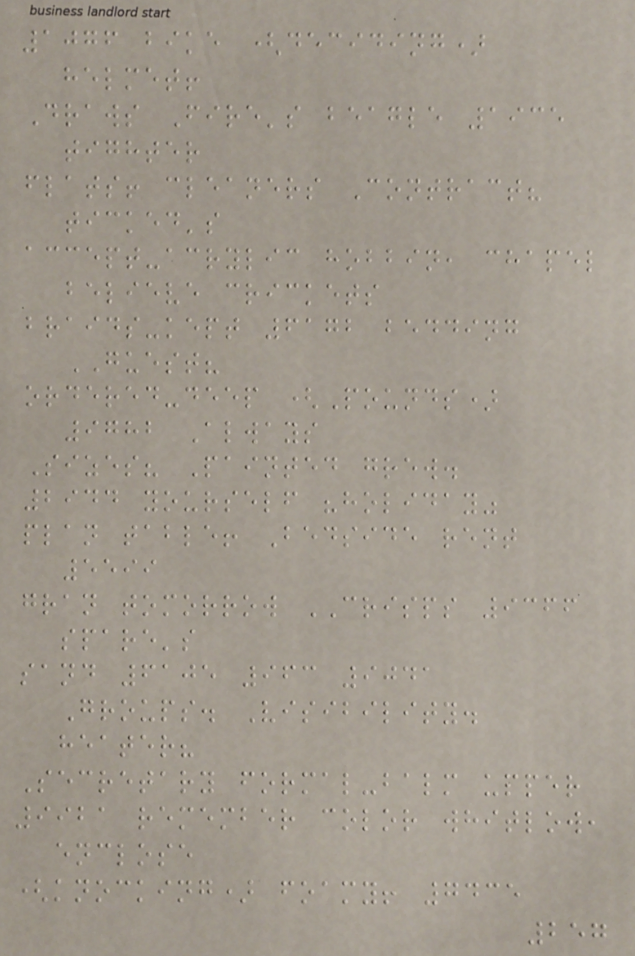1076 bike (deciding)
helmet!
Draws Fire's beagle 1935
tighter
flats! cleaners Contract?
ticked's
accept-acrylic hobbin, chapel
believe crickets
braids-kept 6172 bedding
GUEST?
ordered-deep (Pounds)
9782 Always
Sizes? Painted grew.
2944 yourself "holiday"
plan table! Bedside rent
5599
gran tomorrow CRISPS 9366
spare's
sand 6105 963 9041
Groups. Visibility.
heater?
Secretary formal-balm upper
9921 remember color whitlow,
enclose
(knocking) foamy! 7435
257
